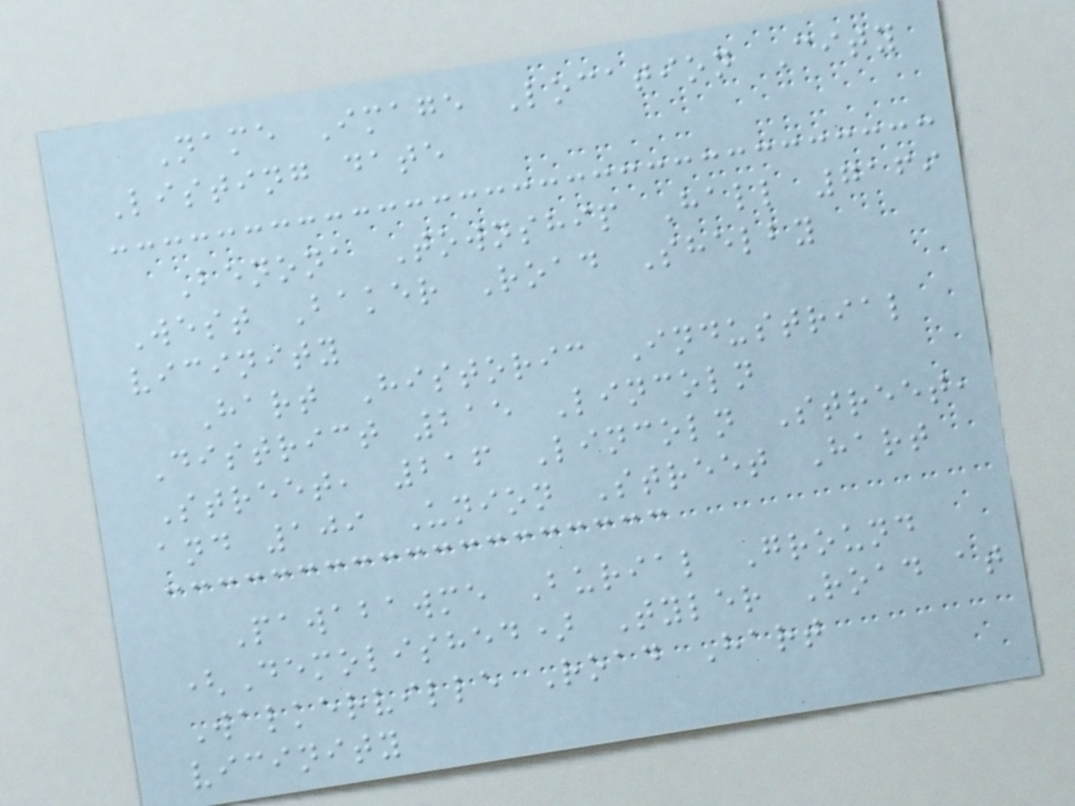Name Image Location City
Listing date
Benona Township Hall 7169
West Baker Road Shelby
vicinity
Hart Historic Industrial
District 215 Lincoln
Street, 216 Lincoln Street,
and 109 Union Street Hart
Pawabawme Burial Ground
(Demolished) Tyler Road at
Walkerville Road Hart
vicinity
